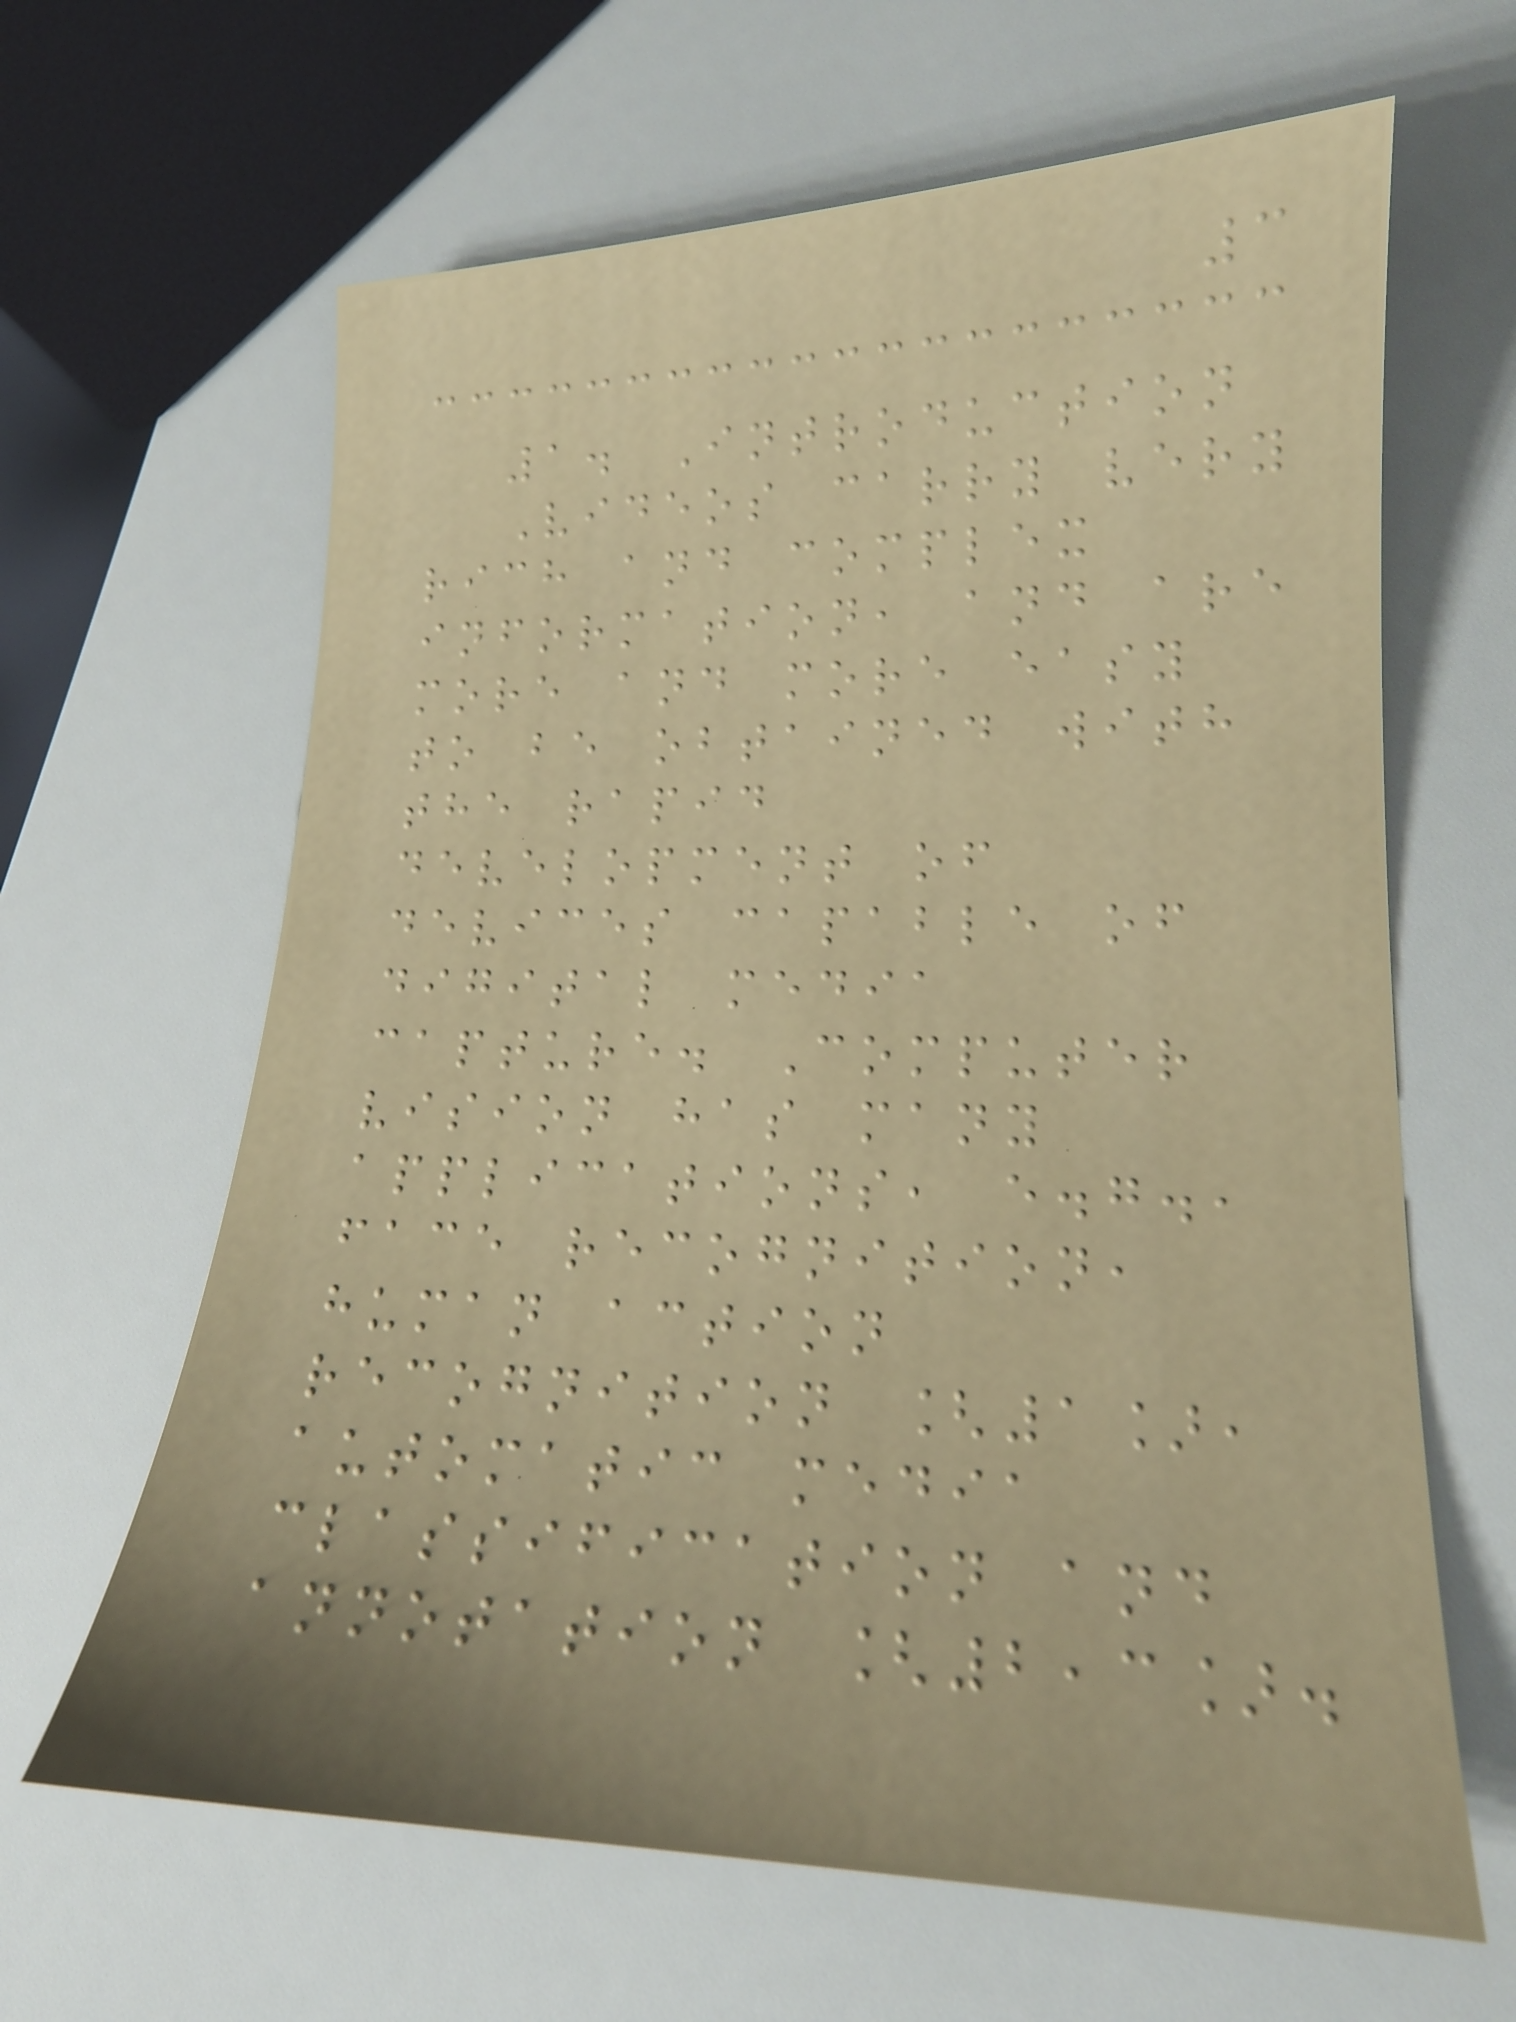3
1. Introduction
Videos carry very
rich and complex
information, and are
more and more easy
to be obtained with
the rapid
development of
devices capable of
digital media
capture. Computer
vision has many
applications, e.g.,
face recognition,
human action
recognition [1],
automatic media
classification and
annotation [2,3].
